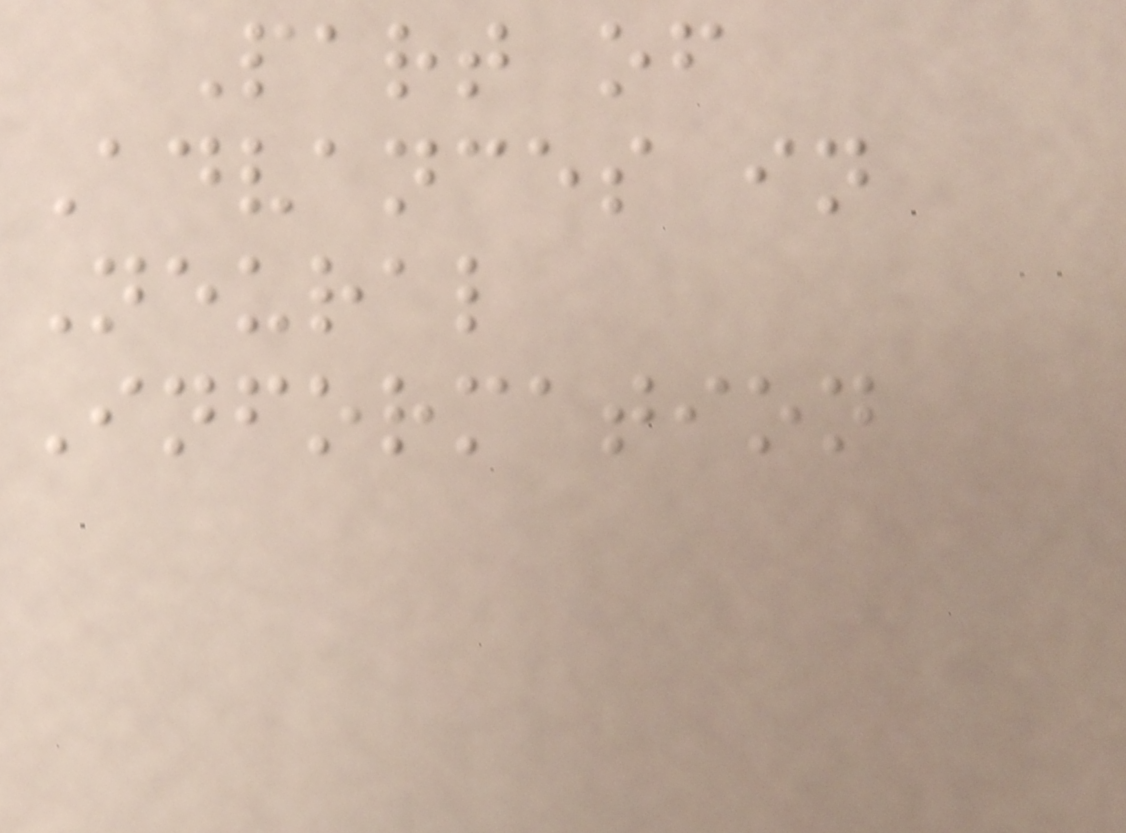Part of
Advances in
Neural
Information
